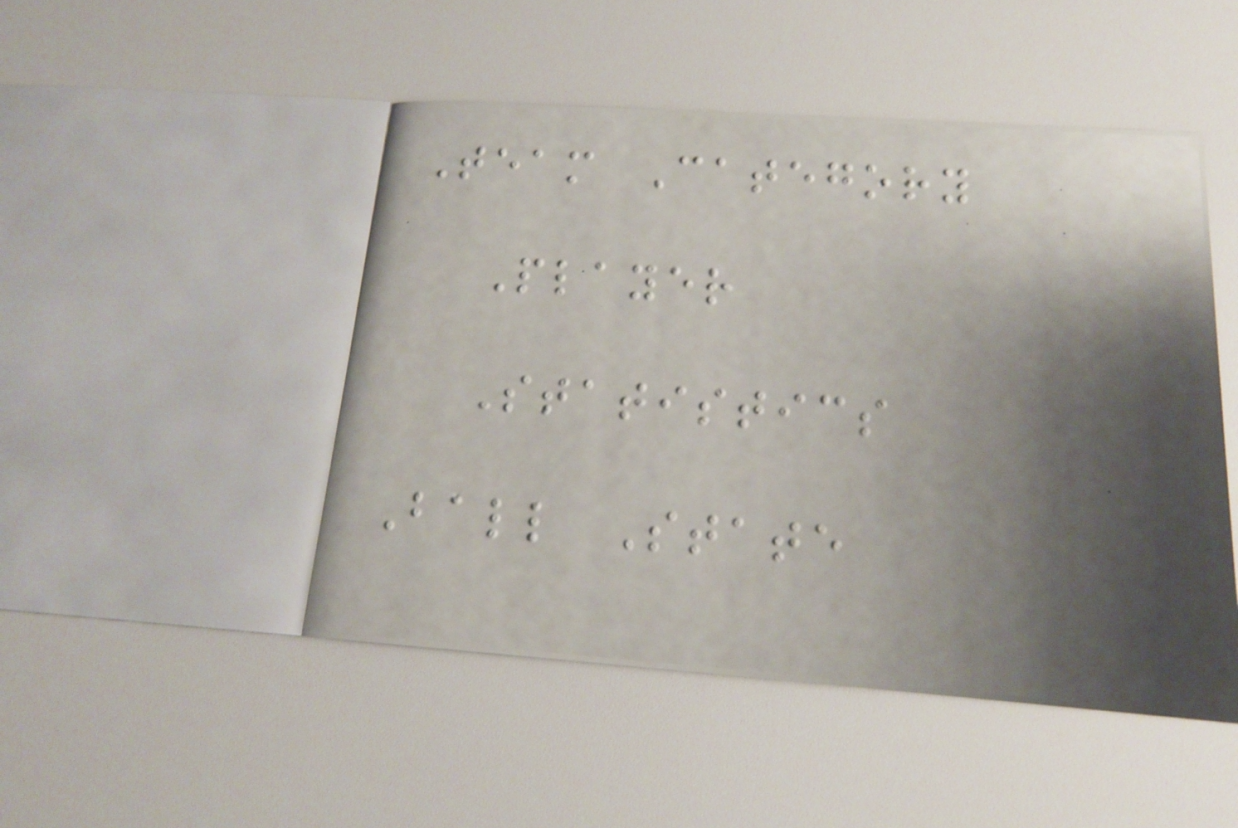Team Category
Player
Statistics
Ball State
